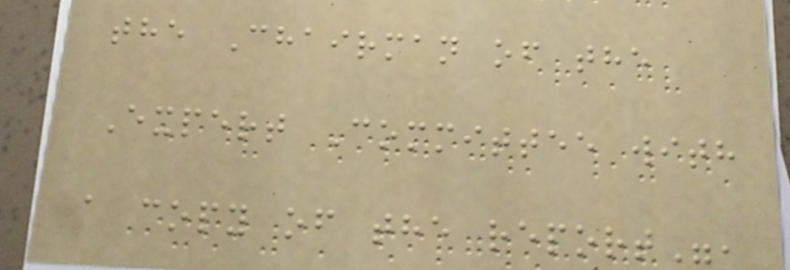the Chairman of the
Expert Committee with
a copy of the report",
